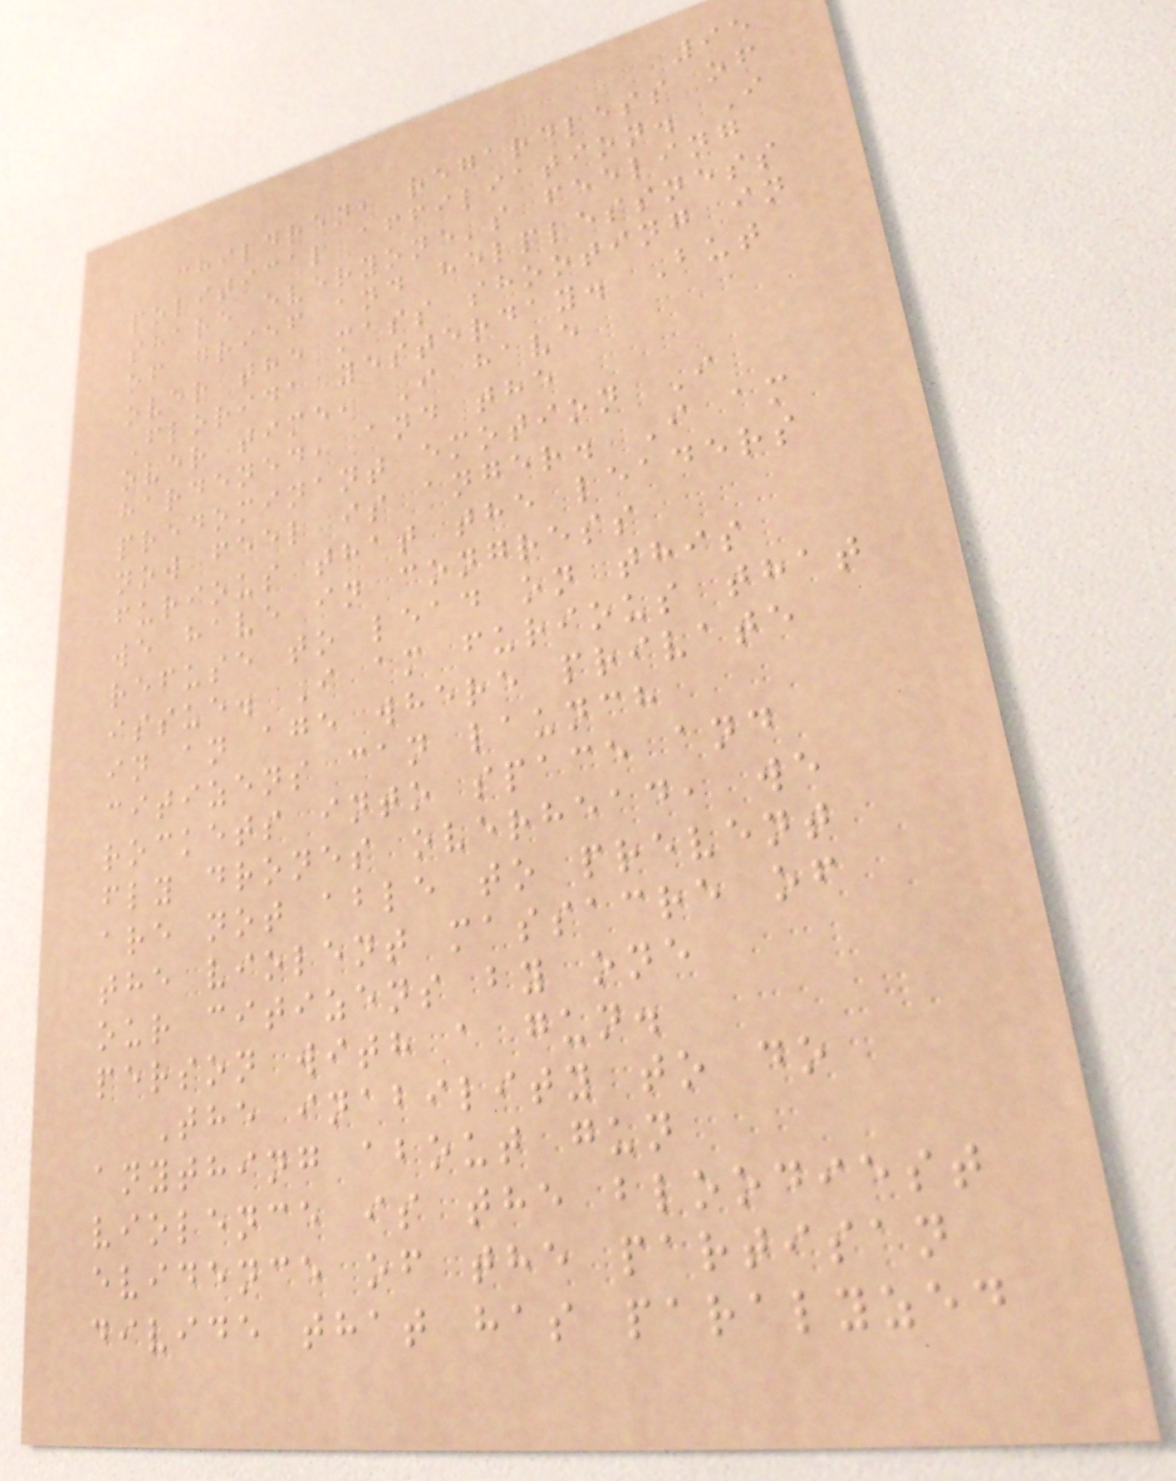95
children, regardless of
political affiliation. I
share everyone's feeling
of grief and helplessness
over the mass shooting in
Florida yesterday. But
over time, I have
hardened, and the
predominant emotion I
now feel is anger. I am
furious that the leaders
we have in congress
refuse to lead on this
issue. I am furious that
in an age where private
citizens can launch
rockets into space and
fly drones overhead, we
are not able to prevent
the violent massacre of
our citizens by one
person with a gun.
The inability to do
anything about gun
violence is the bloodiest
evidence of the partisan
divide that has paralyzed
